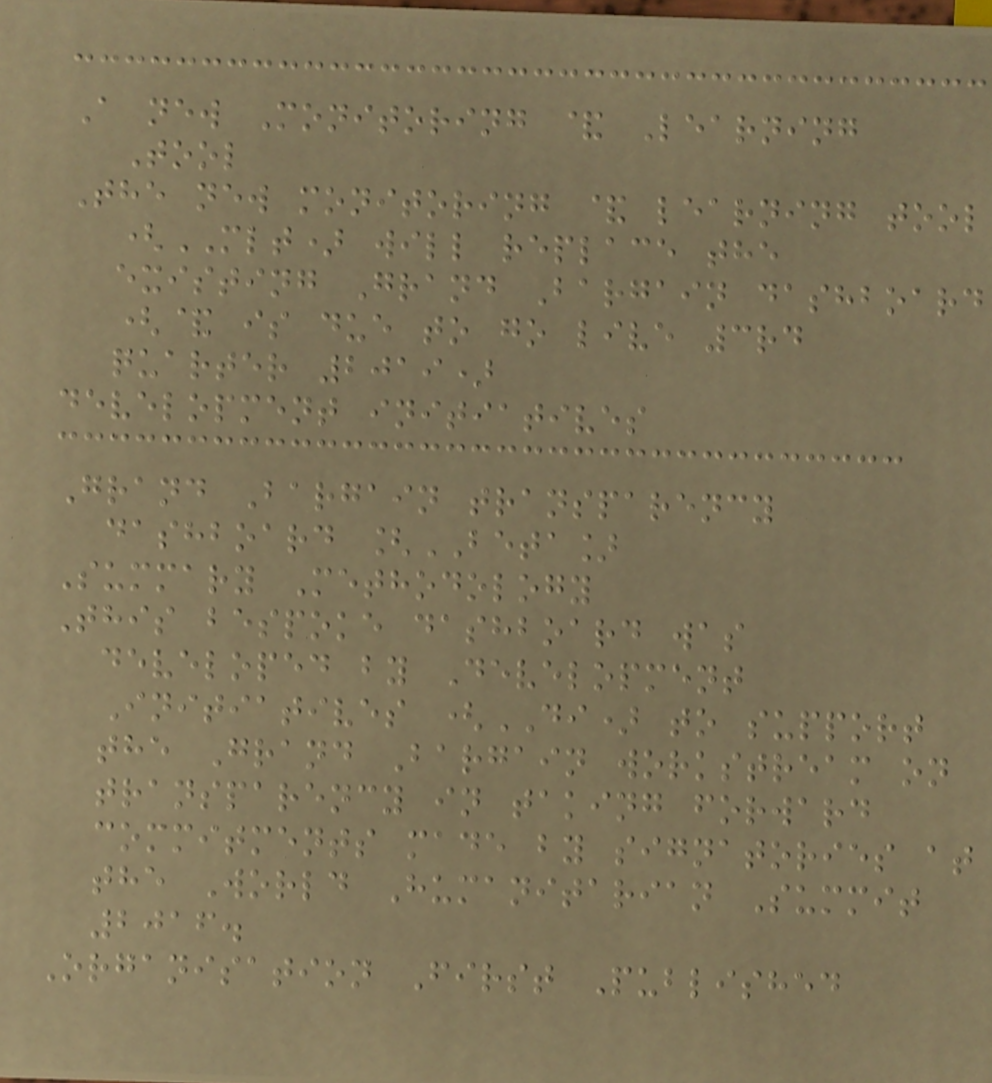A new Monitoring & Learning
Tool
The new monitoring & learning tool
(MLT) will replace the
existing Grand Bargain dashboard
(& is due to go live 3rd
quarter 2019)
development initiatives
Grand Bargain transparency
dashboard [BETA]
Summary Methodology
This bespoke dashboard was
developed by Development
Initiatives (DI) to support
the Grand Bargain workstream on
transparency in taking forward
commitments made by signatories at
the World Humanitarian Summit
2016.
Organisation First Published
